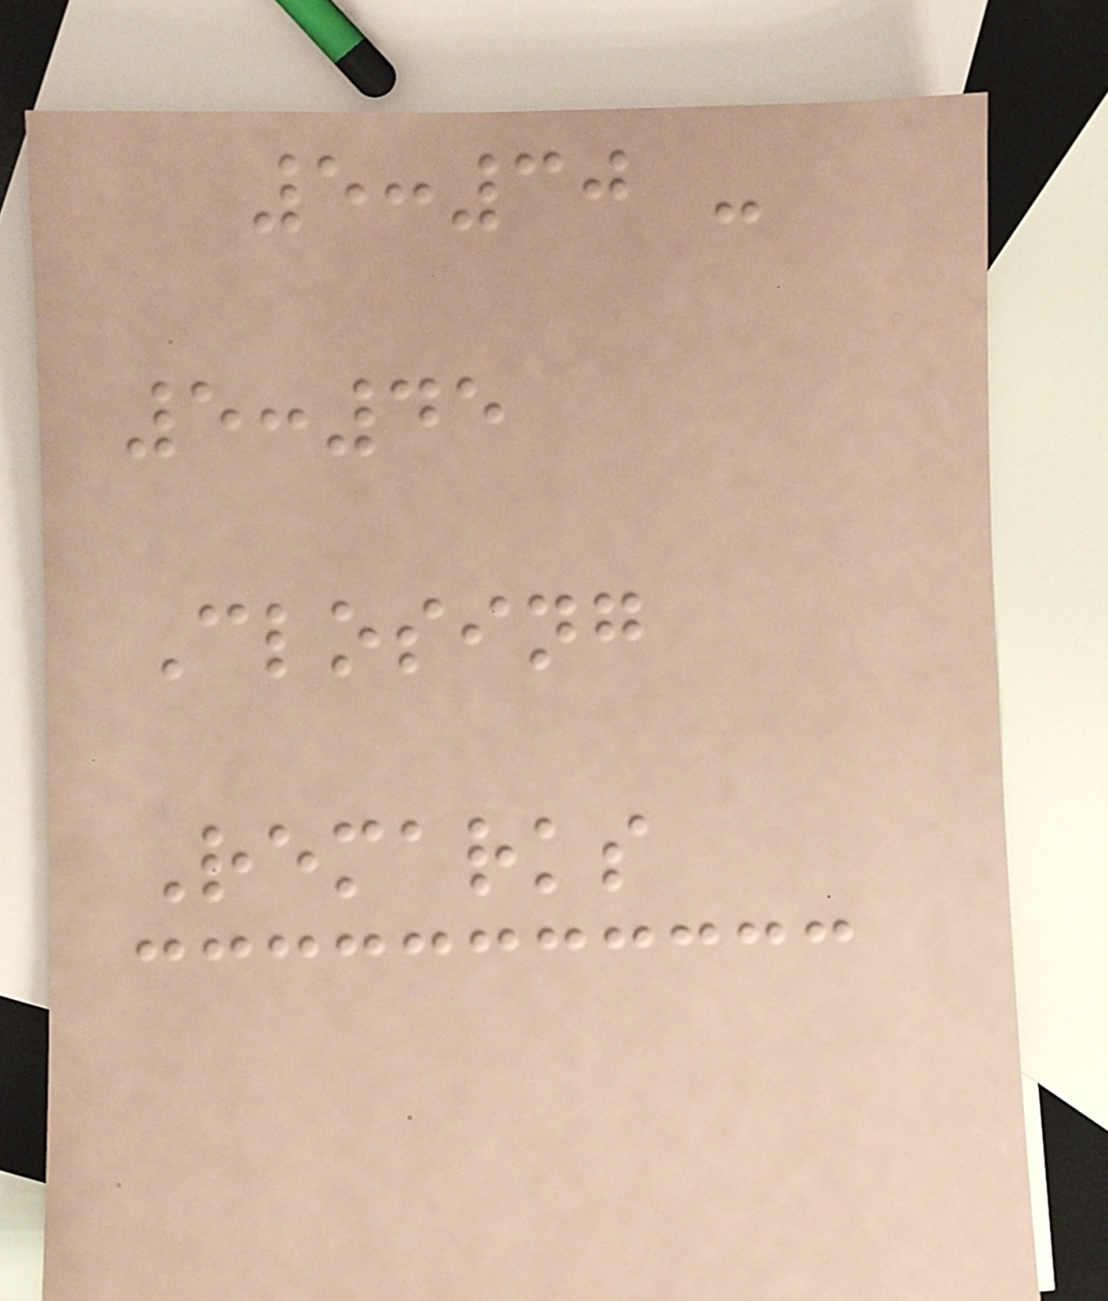5:30 -
5:45
Closing
Remarks
